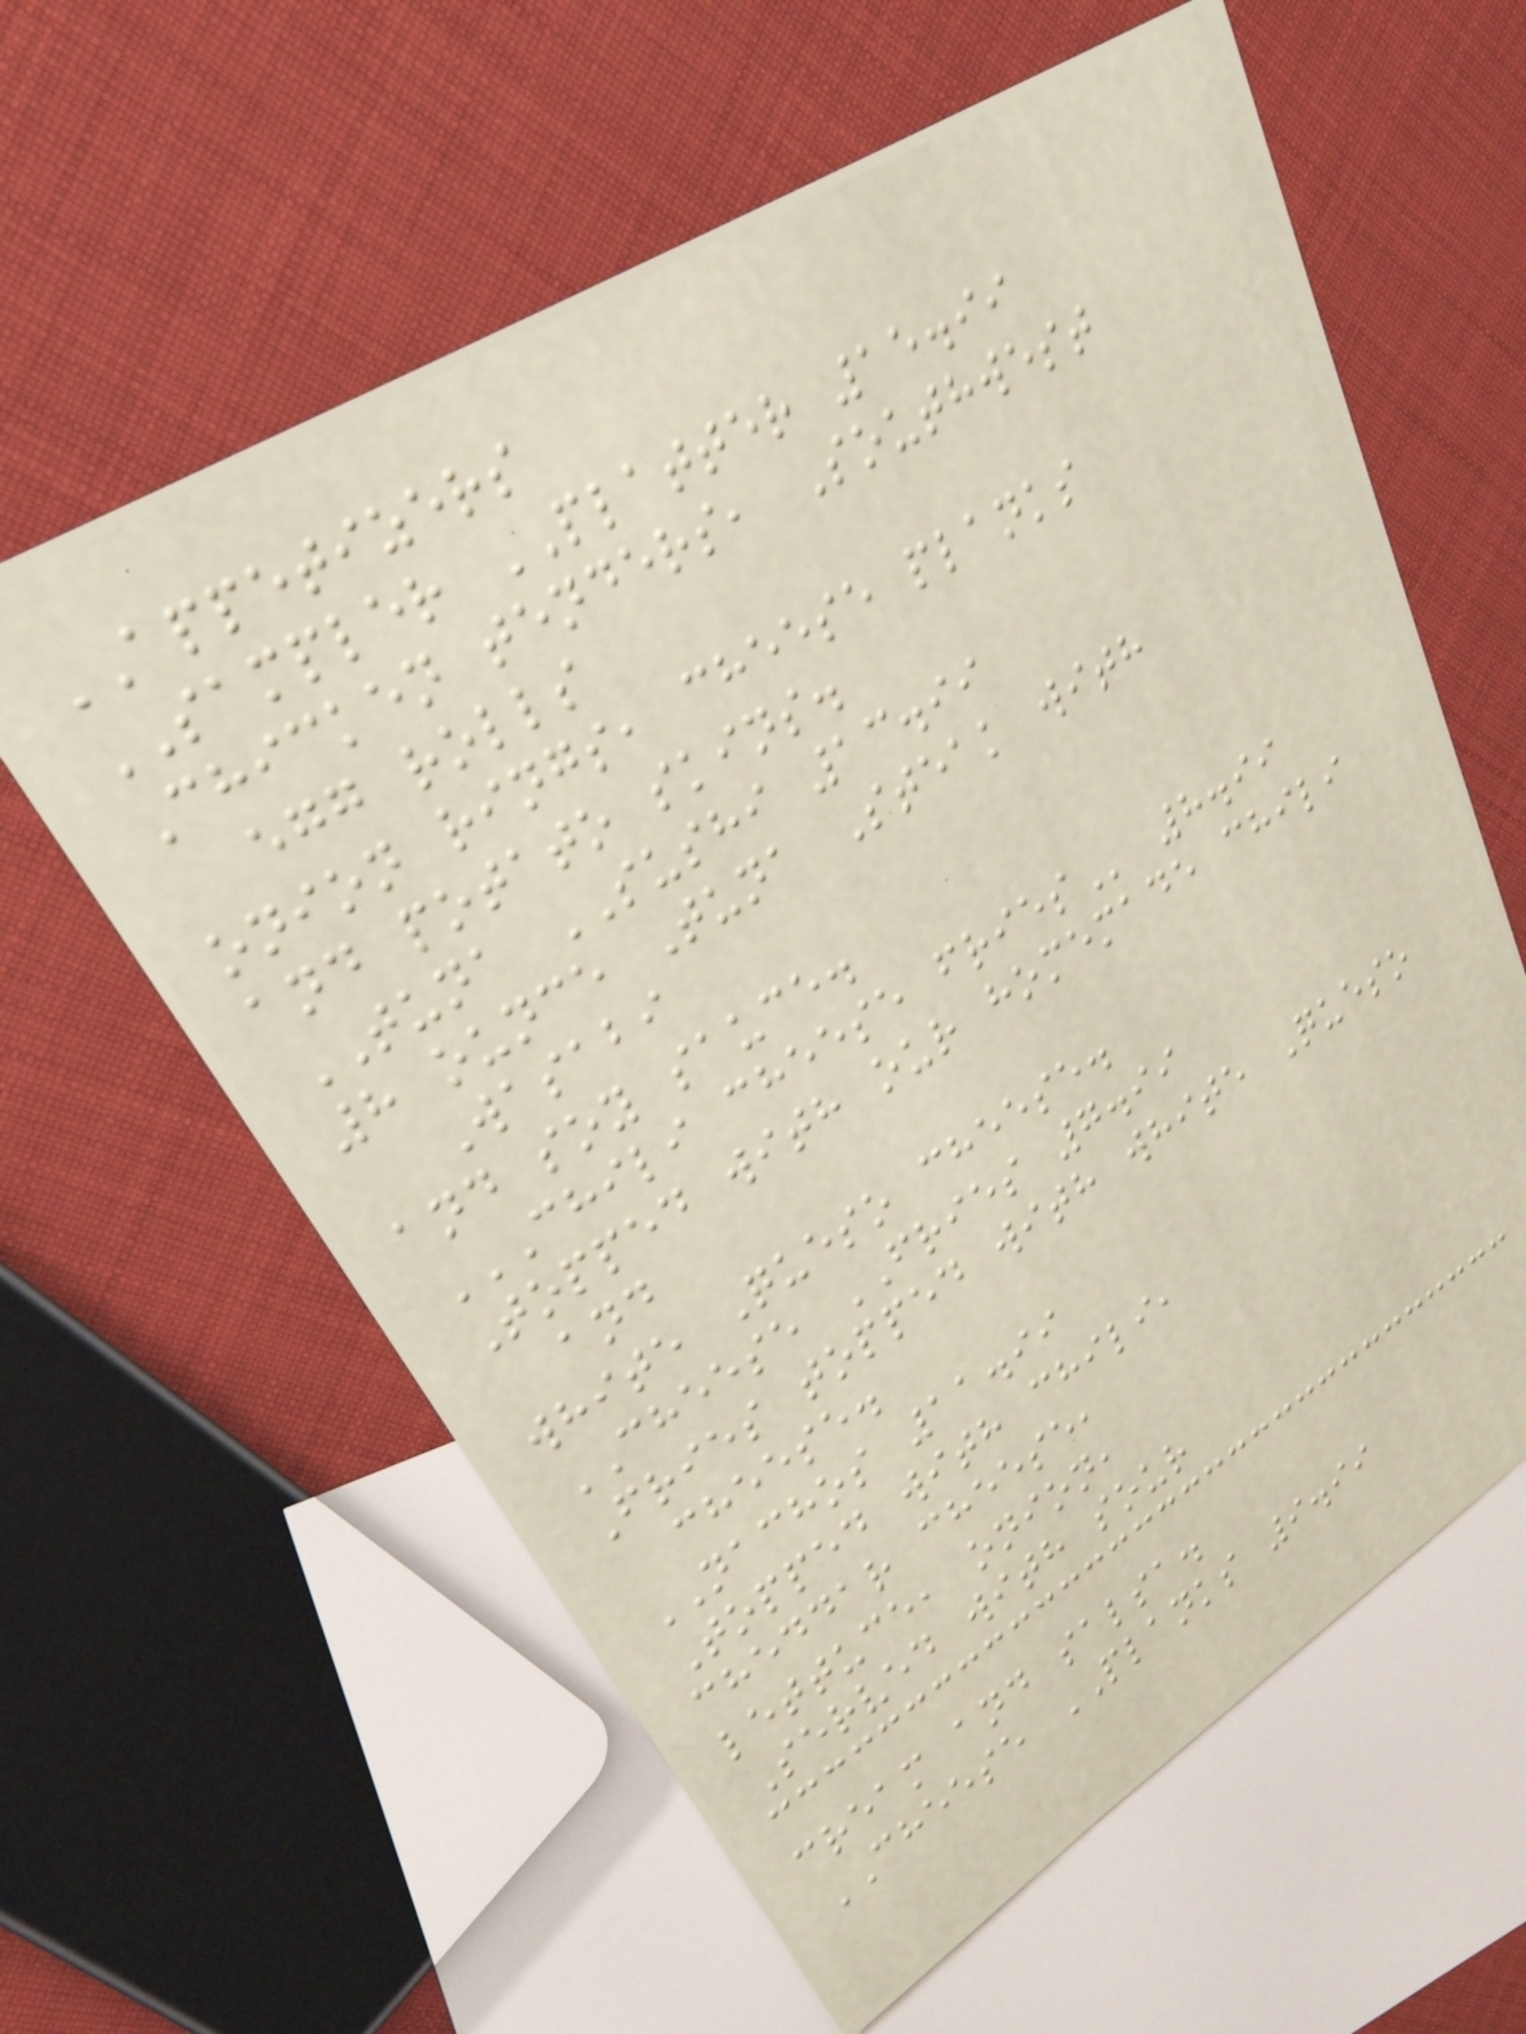APPETIZERS
SAMPLER PLATTER 15.99
Chicken tenders, Southwest
egg rolls
onion rings, cheese planks
and potato skins.
TUNA SUSHI 13.99
8 ounce Tuna Steak with
Wasabi
and soy sauce.
CHILI CHEESE FRIES 8.99
Topped with our homemade chili
and
white Queso cheese.
CHEESE FRIES 7.99
Fries topped with white Queso
cheese.
NACHOS 11.99
Topped with chili,
cheddar cheese,
lettuce, onion,
Served with sour
cream and salsa.
CHEESE PLANKS 9.99
